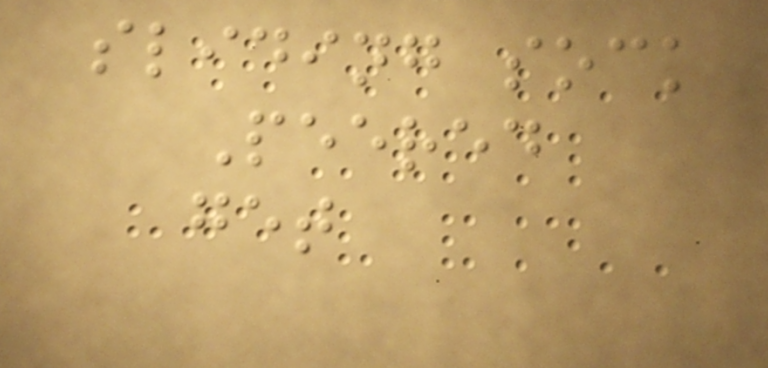sliding sock
Peered
get
